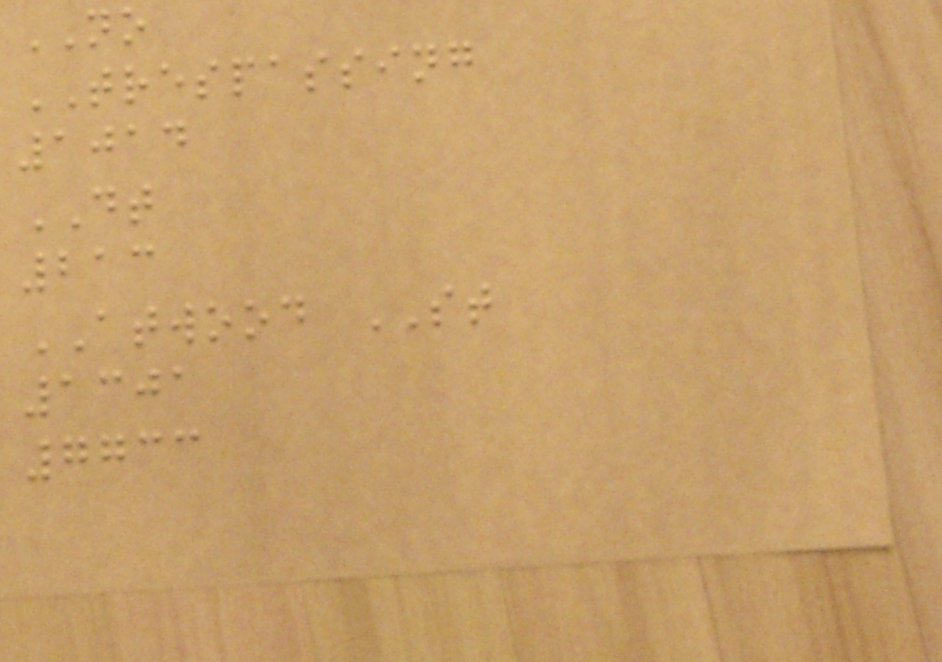NO
TRESPASSING
1014
DT
213
ATWOOD ST
1301
7733
